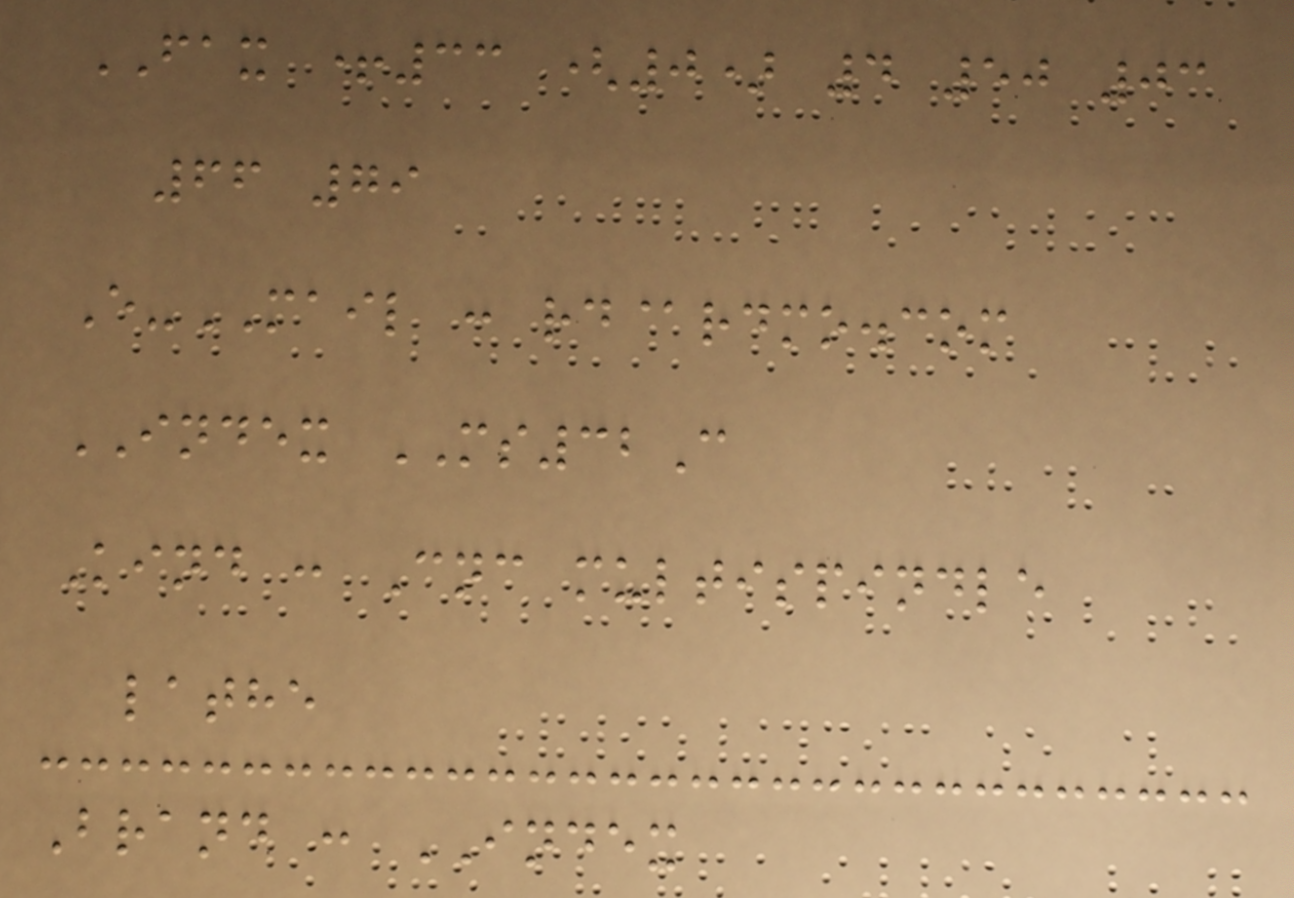FAX +33 (0) 4 50 03
66 79
E-MAIL : rd@rdmo.com
INDEX MS32C
Kind : Cnc multispindle
lathe
Brand : INDEX
